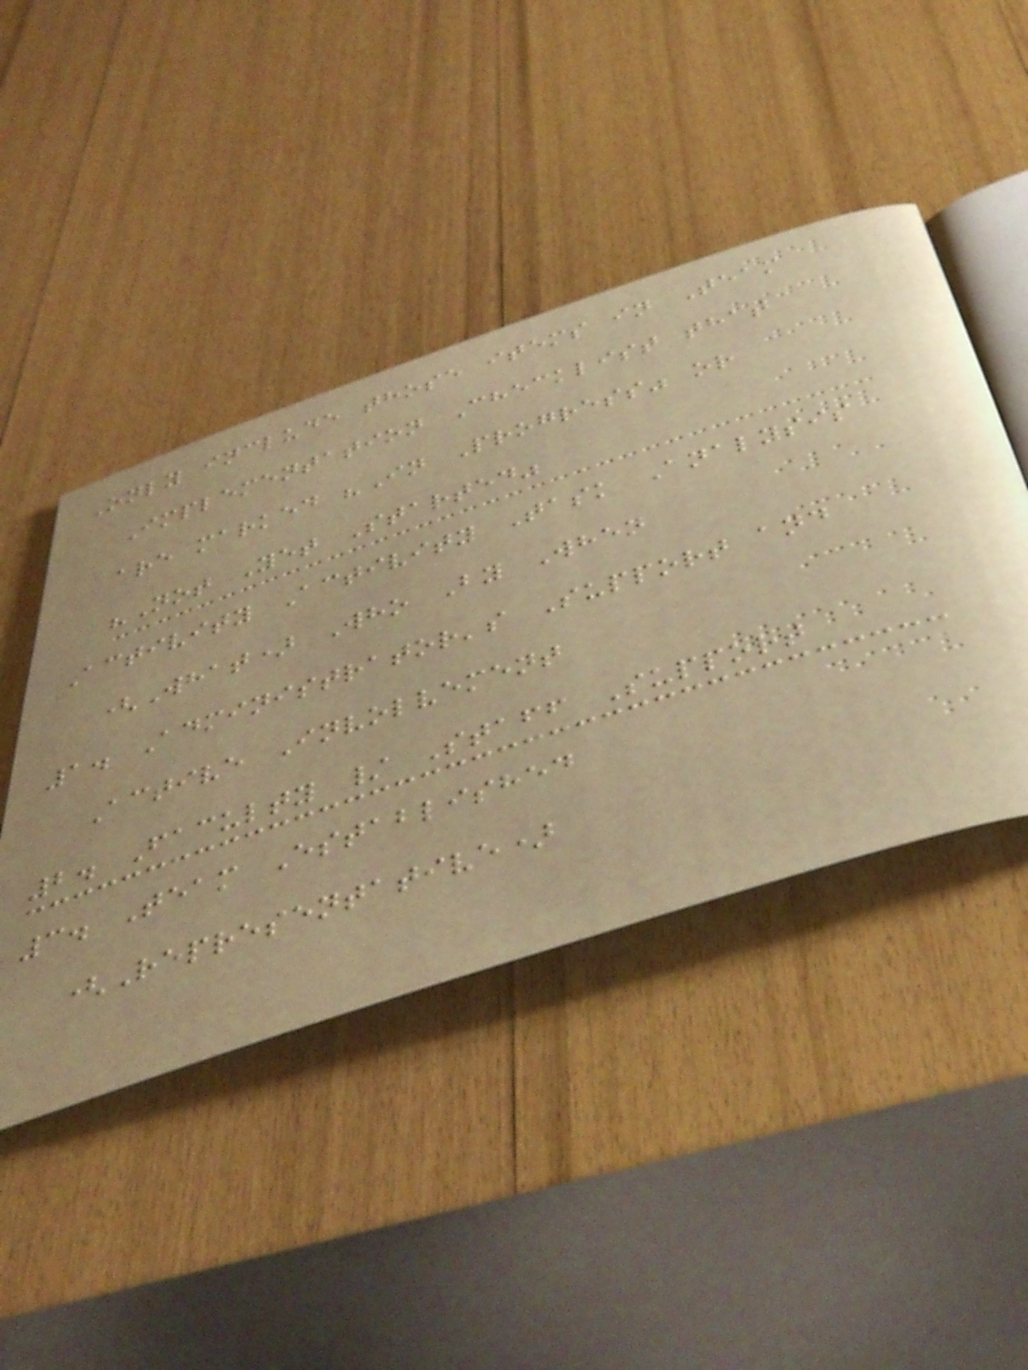Only include those items in Team
Implementation Checklist that
are marked "In Progress" or
"Not Yet Started"
Activity Activity Task Analysis
(What) Who By When
1. Administrator's Support and
Active Involvement
2. Faculty / Staff Support
3. Team Established
(Representative)
